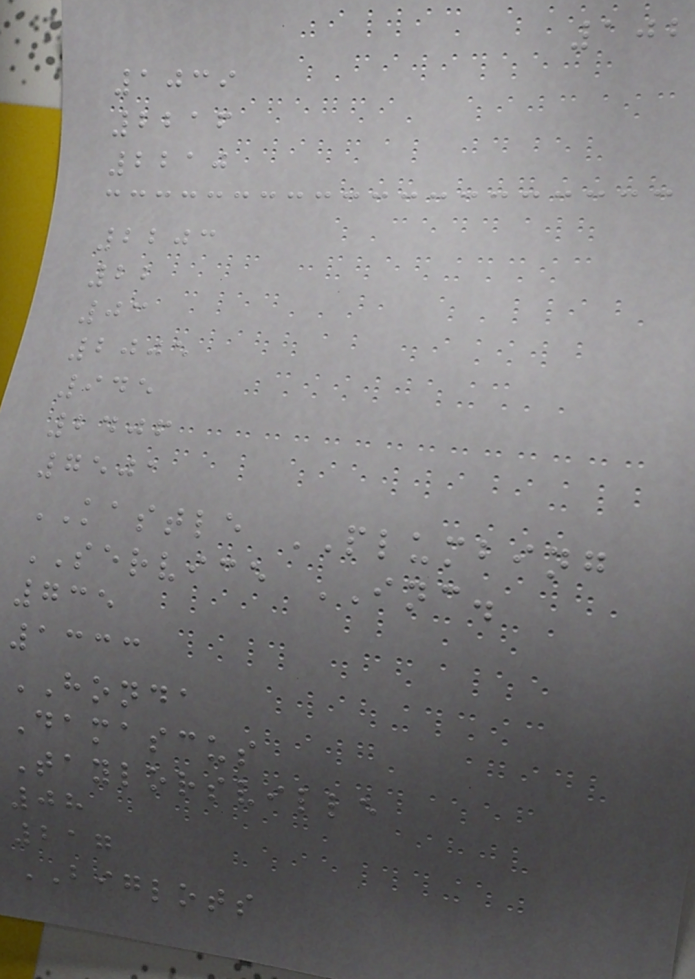102
1039
2216
2210
2203
22
03
2005
945
2406
7501
KASTLE PLUMBING
SERVICE INC.
735
1333
HONDA
Damascus
Taylorsville
08
217
BIGLOTS
